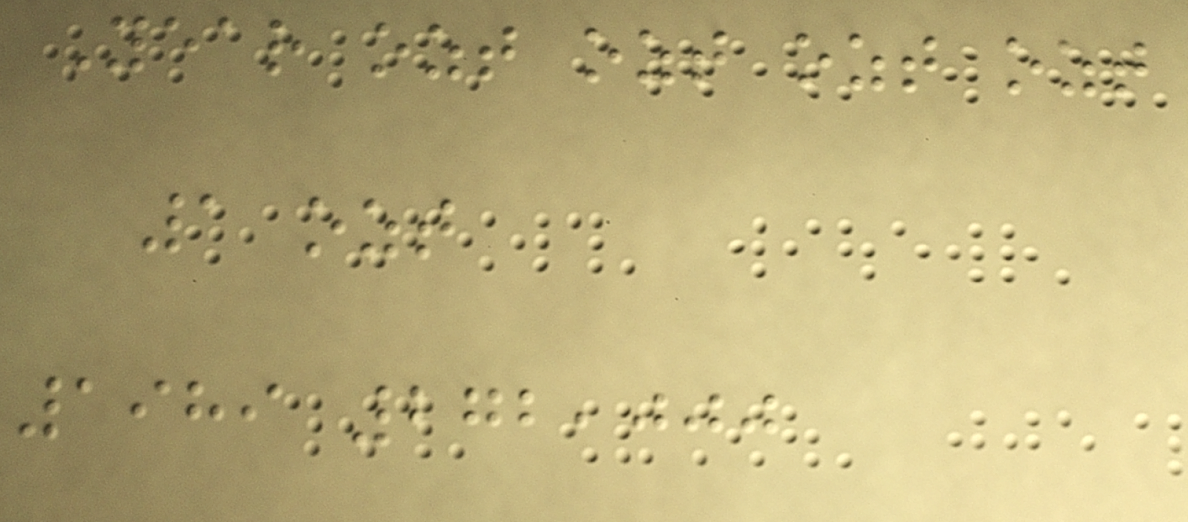Year ozt ozt ozt ozt
1 ozt
1989 272,000
